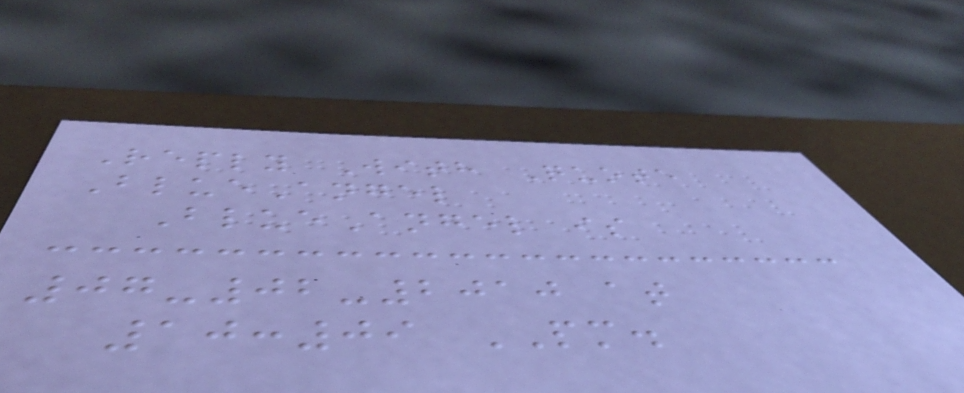Reply With Quote
BlueAngel
BlueAngel is
07-02-2010 at
10:09 PM.
